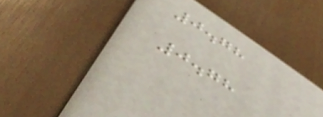0.78
0.78
